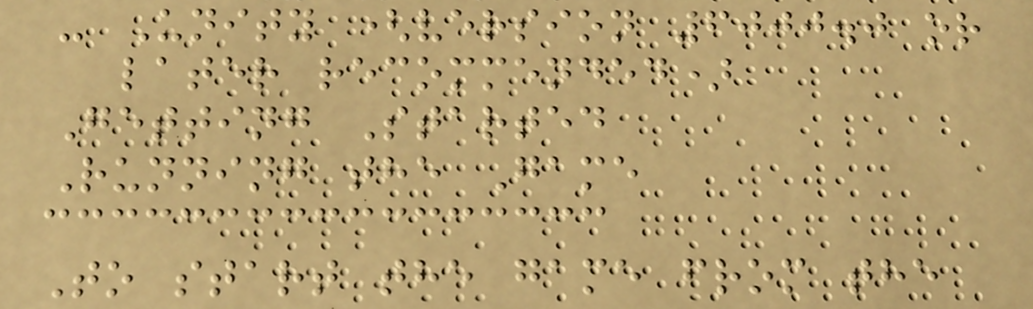- Unity (version 6000.0 or
later recommended)
Getting Started
Running the Game
To start the game from the
